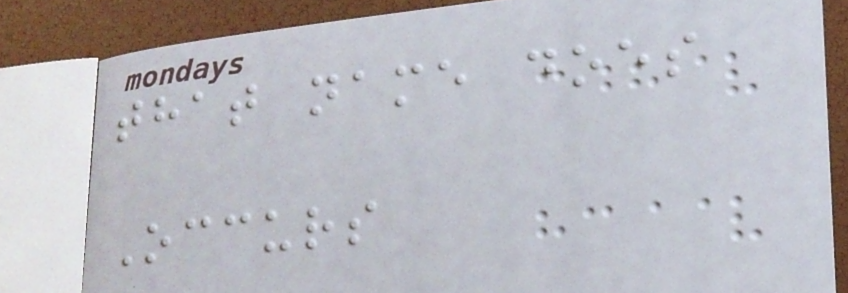that name does
Occurs
